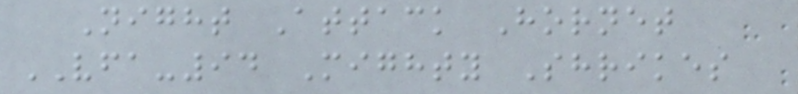Night Attack Hornet
VFA-94 Mighty Shrikes
